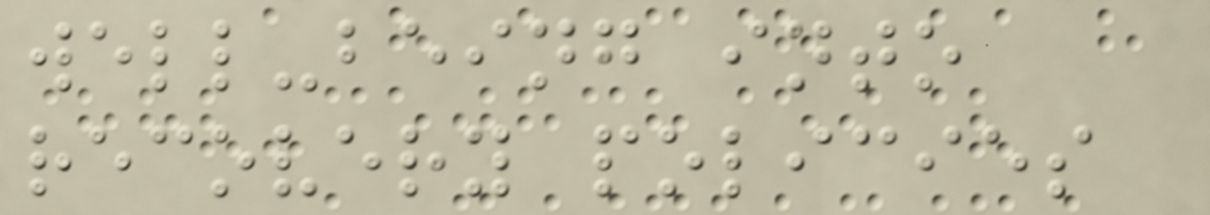well-being into
recovery policies
